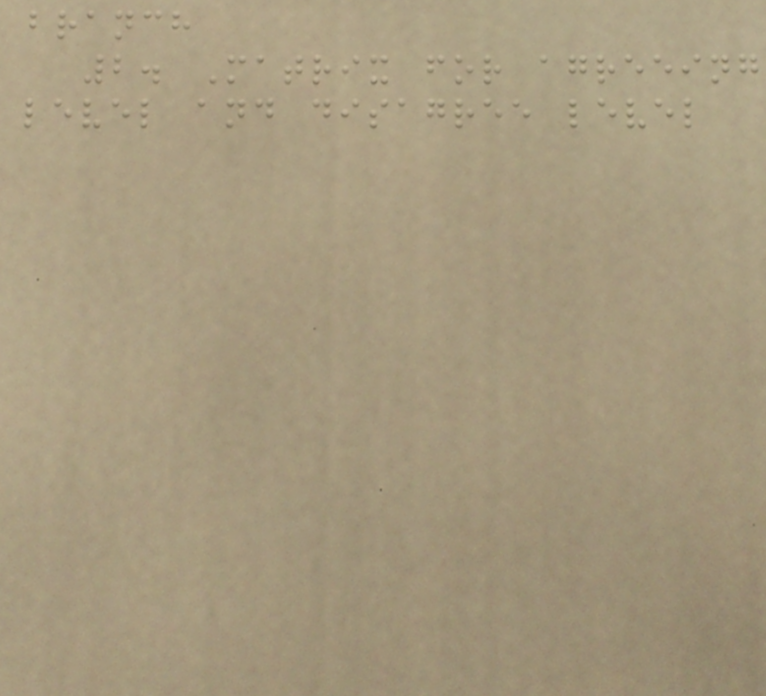branch
2. Matrix for agreeing
level and disagree level
